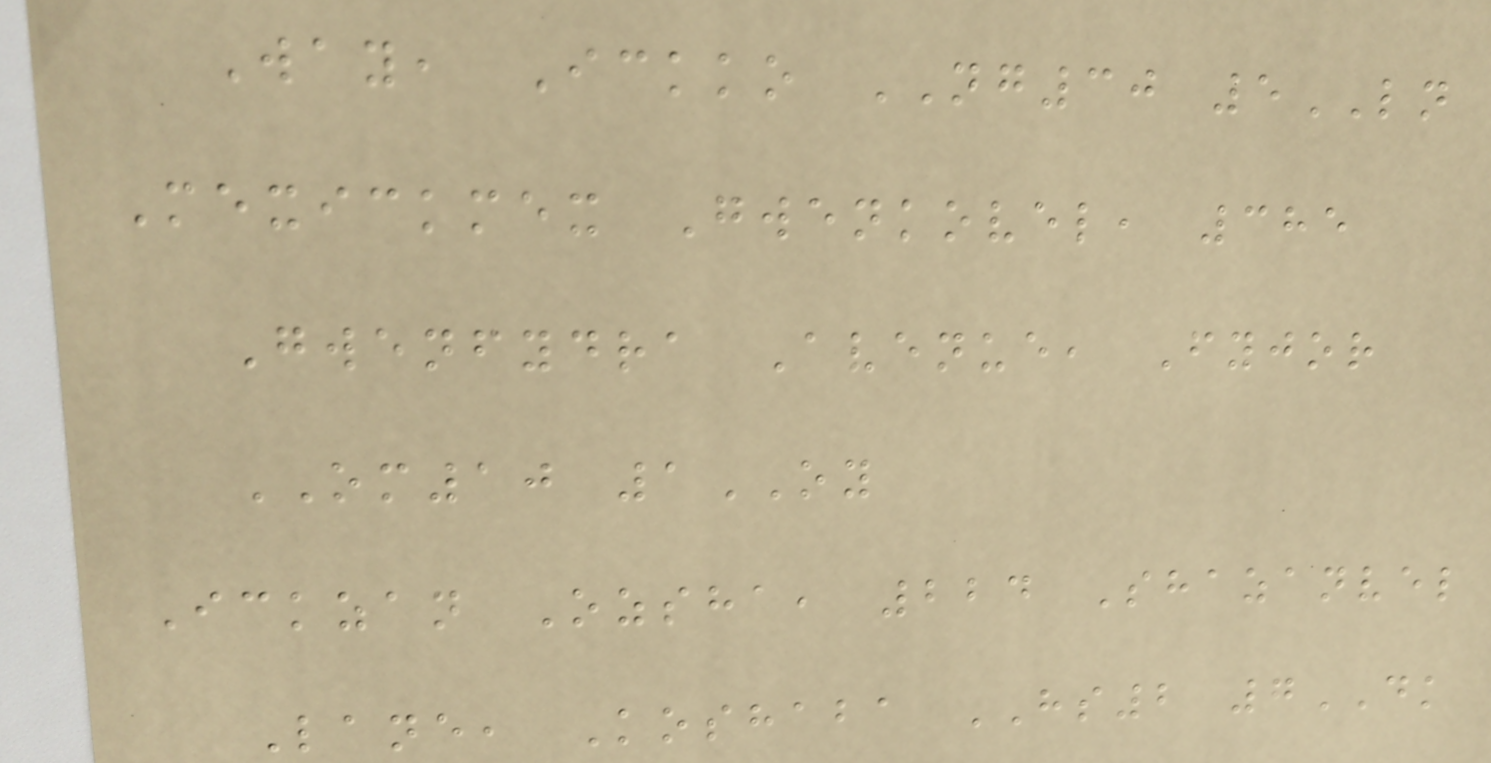Way, Ickko NG30 5LN
Mexickmex Gwenkovel, 385
Gwenfydra Avenue, Fyjor
OM10 1OY
Ickzan Ozsha, 224 Shazanvel
Lane, Koshaba HS2 7DK
